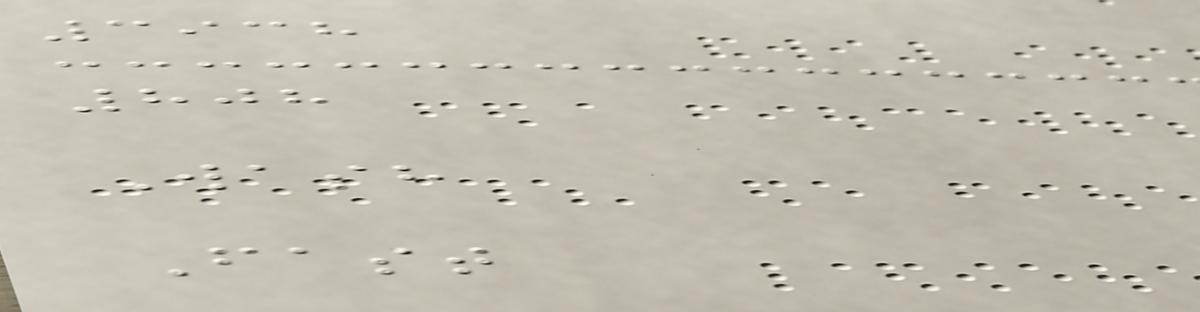3938
808
Wash
Fast
